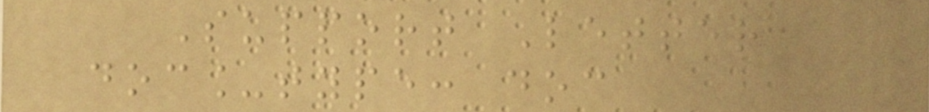Support Letter
doc_type: doc
